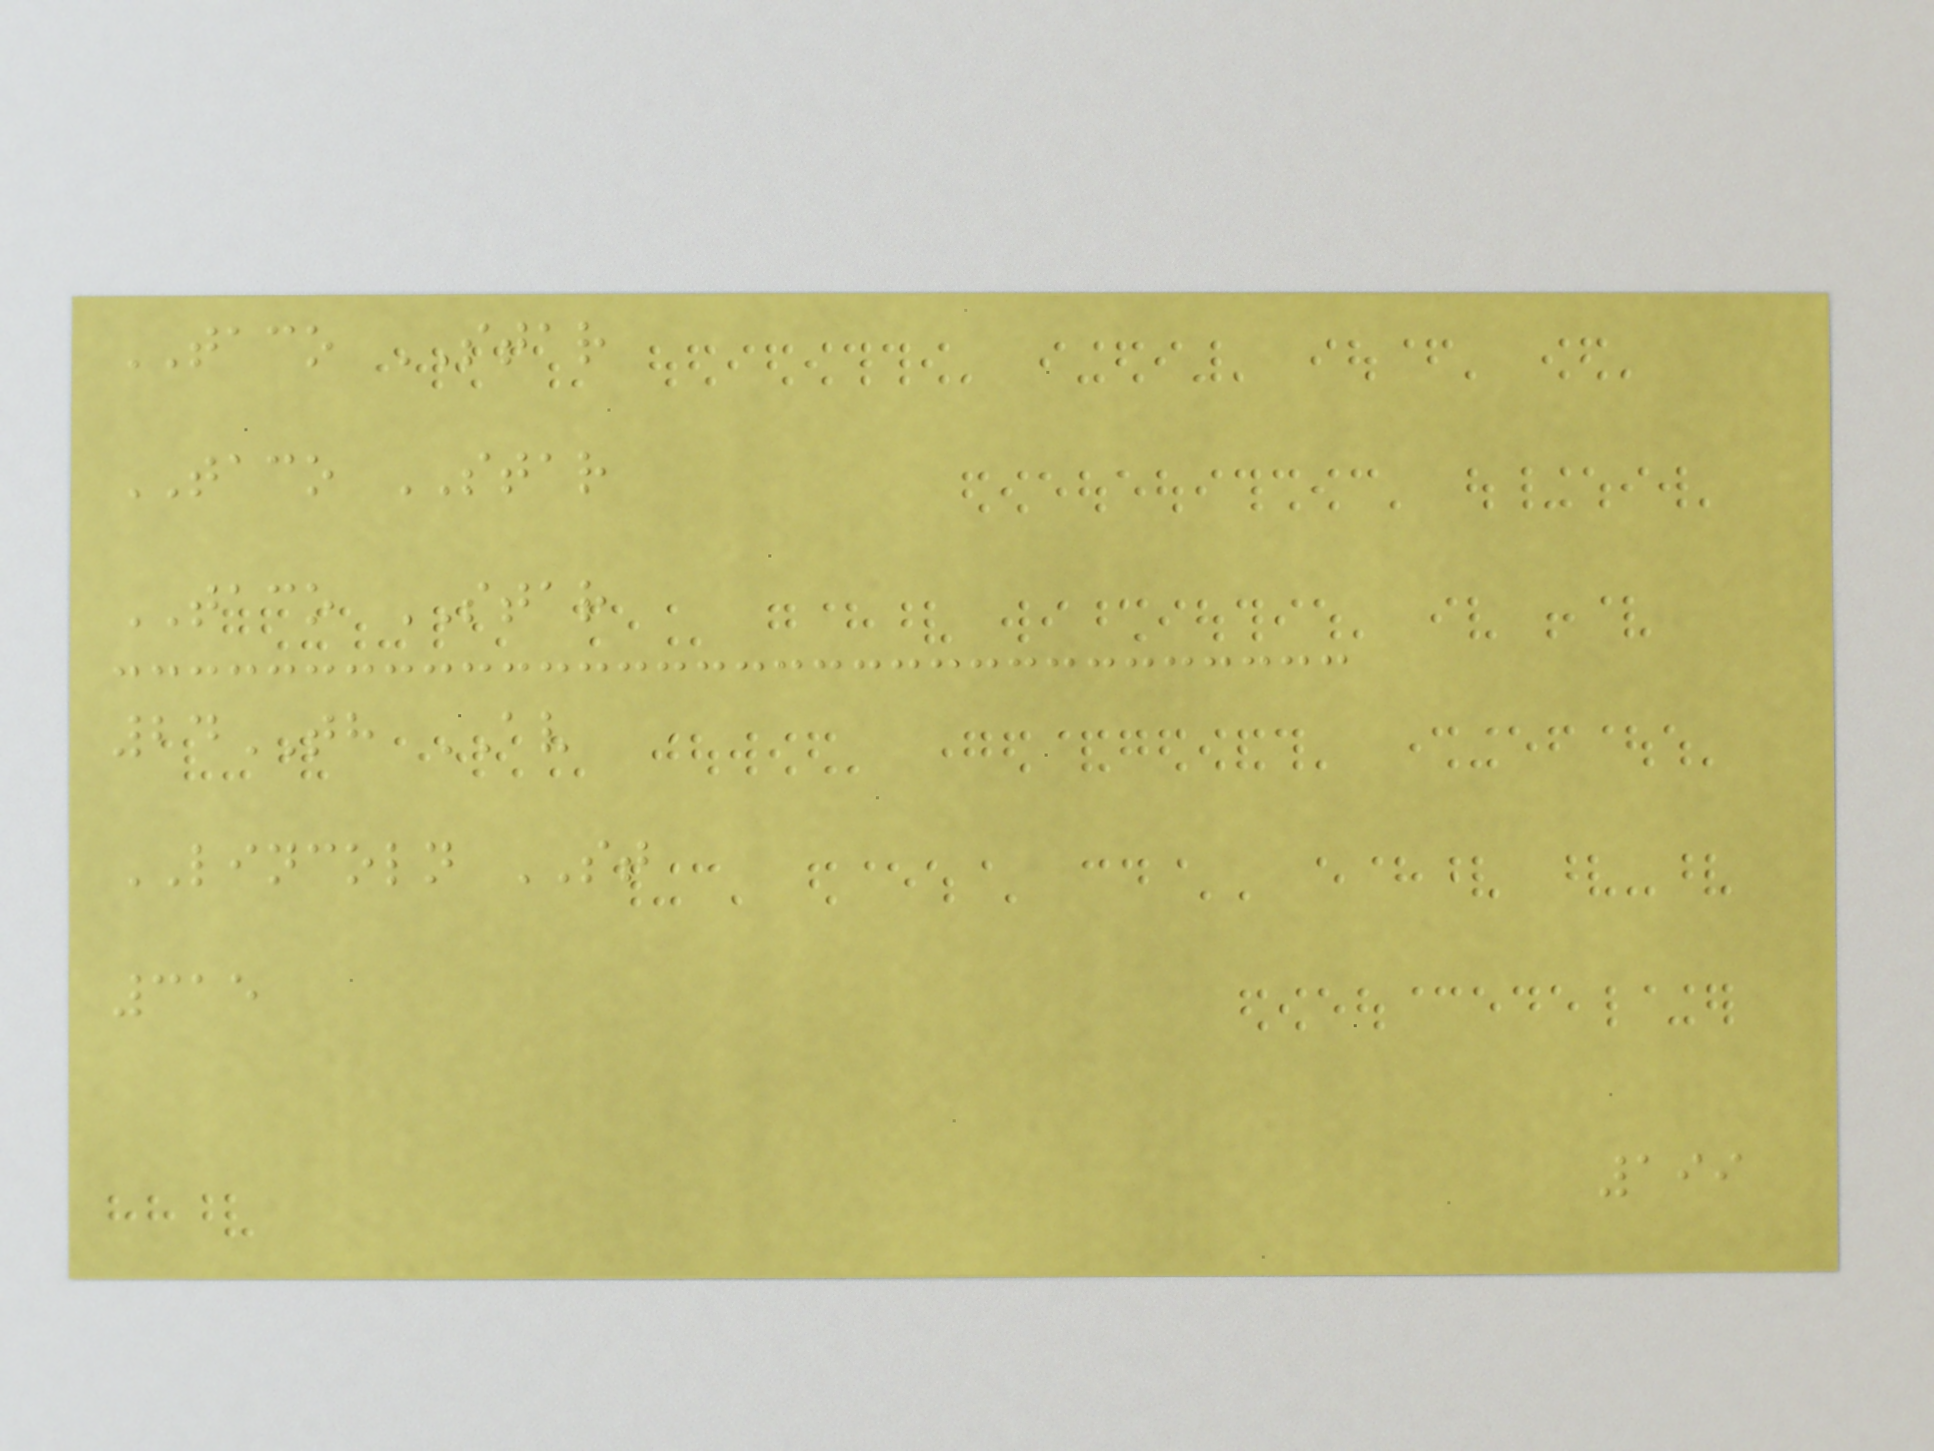TACO STAR
TACO STAR
TACO STAR
24TH AV
LINCOLN ST
315
199
